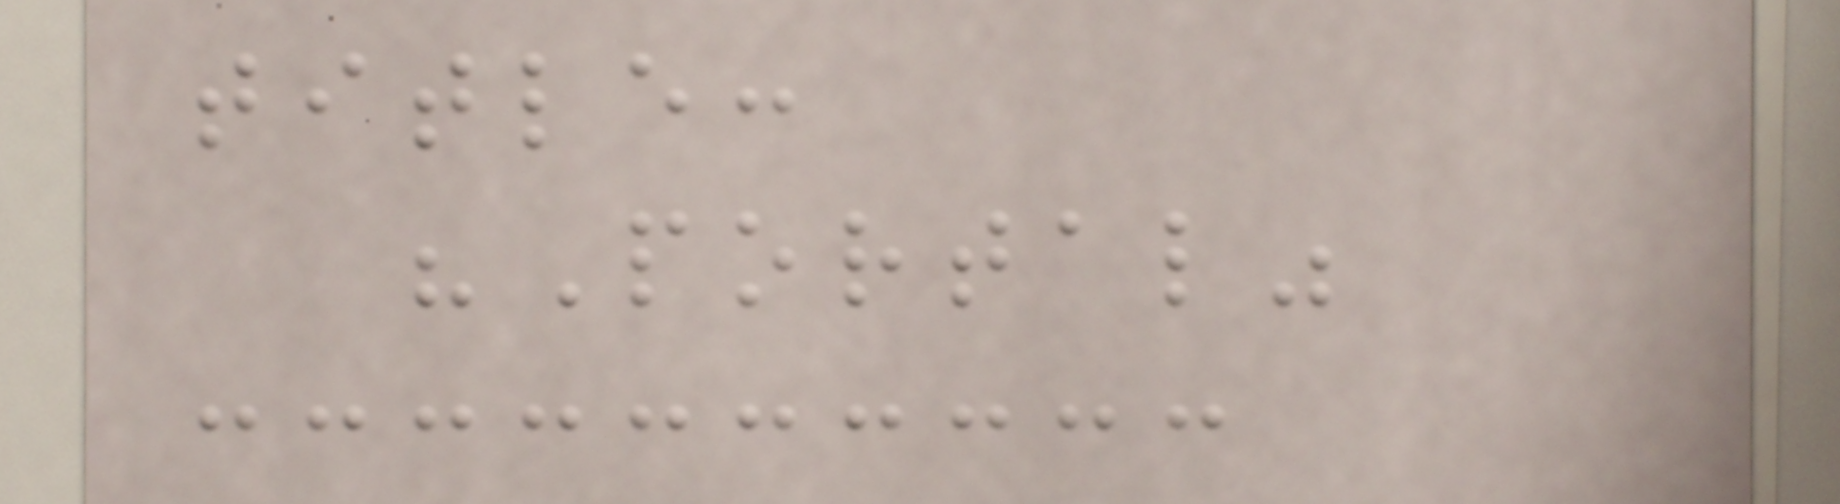title:
"Portal"
